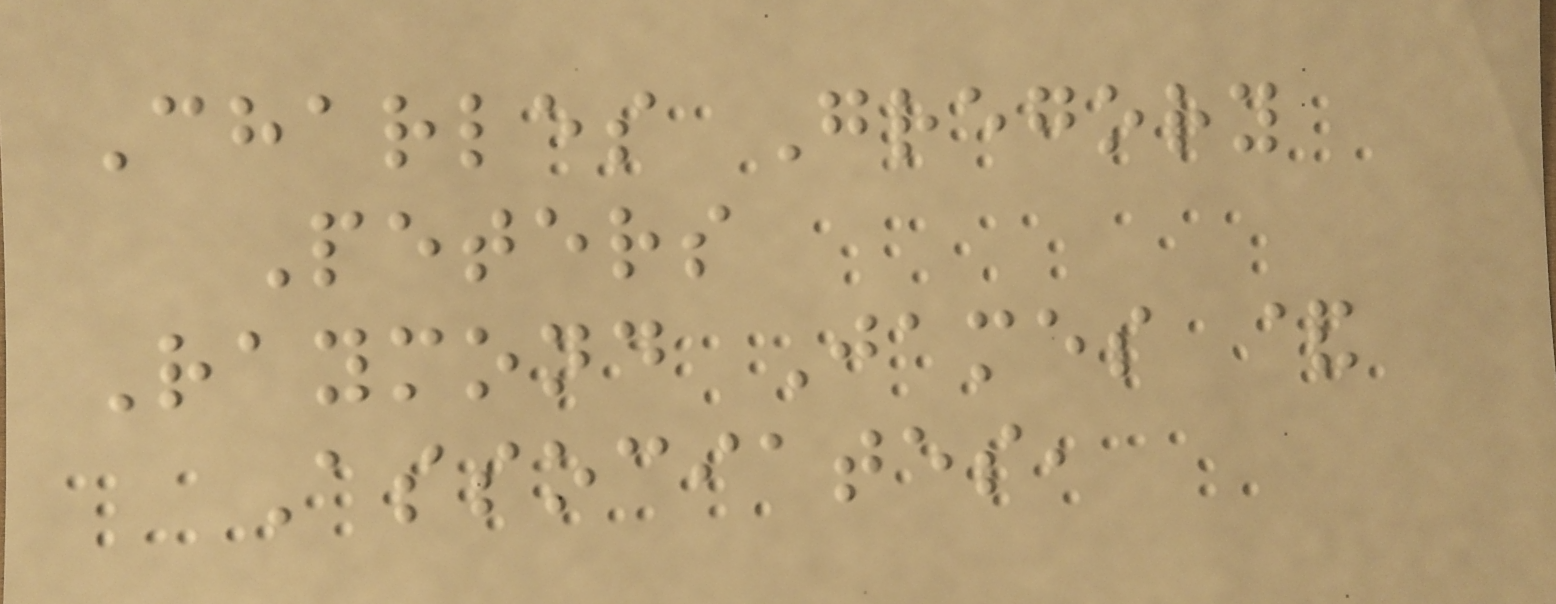Charles Gregory
Peters
Raymond James &
Associates,
